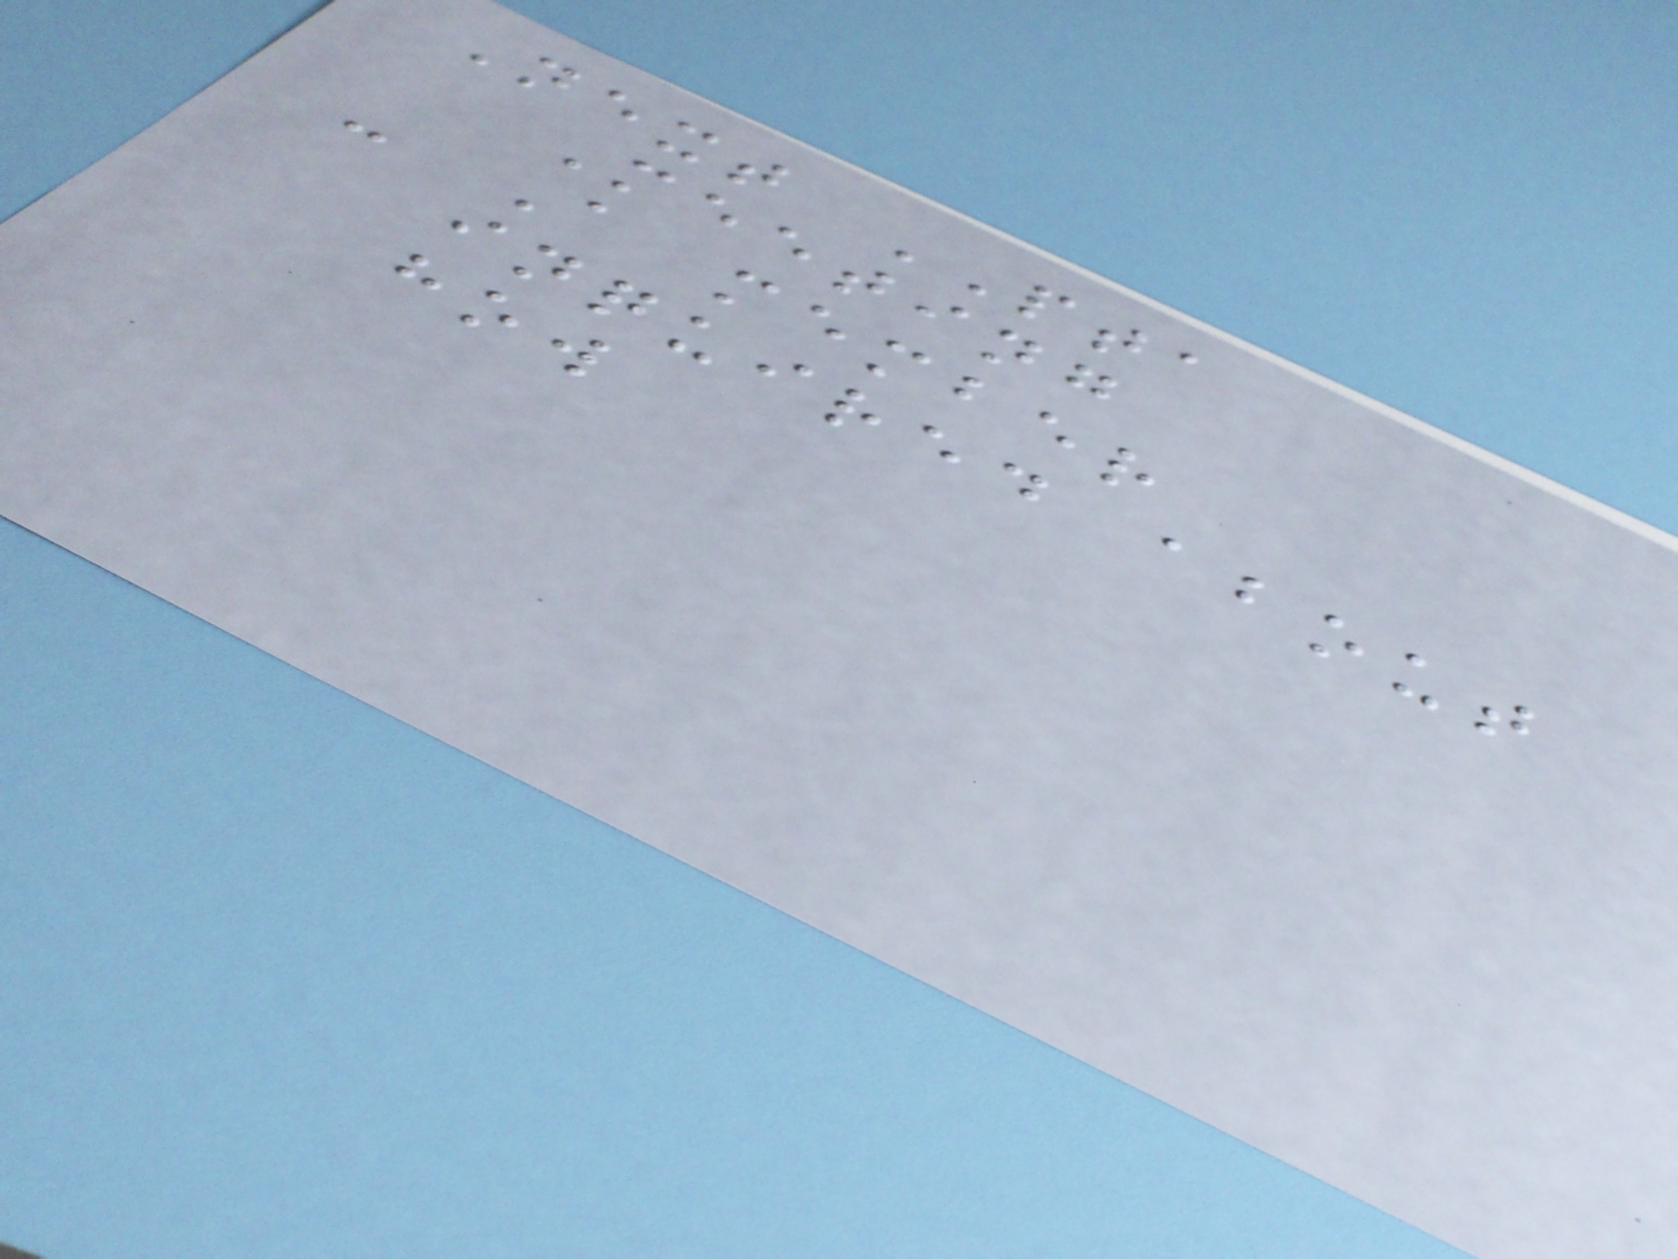Next PTA
Meeting
- A member
inquired about
how
